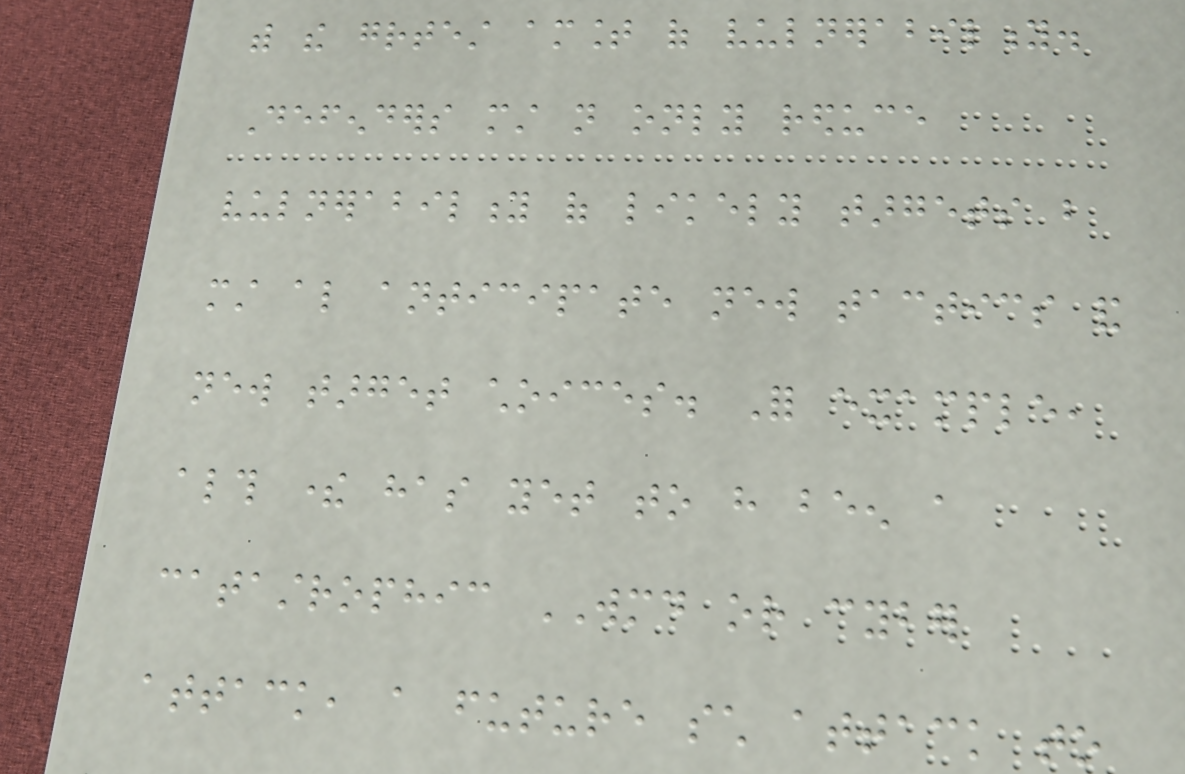with the greatest amount of vulnerability.
Defenders must not only reduce
vulnerability of likely targets but
must also anticipate new tactics and
new target choices. For example,
although there has yet to have been a
catastrophic WMD or cyber
attack, a future such attack to
